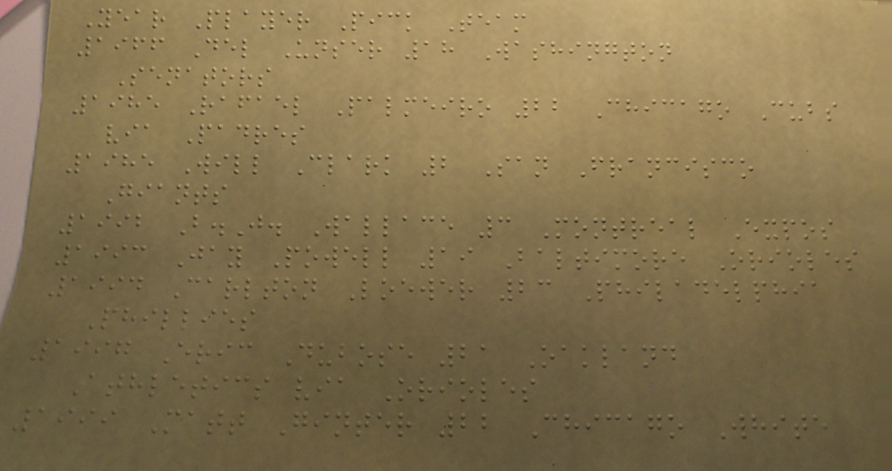Year Player Pick Team
1966 Del Unser 18 Washington
Senators
1985 Rafael Palmeiro 22 Chicago Cubs
via Padres
1985 Will Clark 2 San Francisco
Giants
1992 B.J. Wallace 3 Montreal Expos
1993 Jay Powell 19 Baltimore Orioles
1994 Carlton Loewer 23 Philadelphia
Phillies
1997 Eric Dubose 21 Oakland
Athletics via Orioles
1999 Matt Ginter 22 Chicago White
